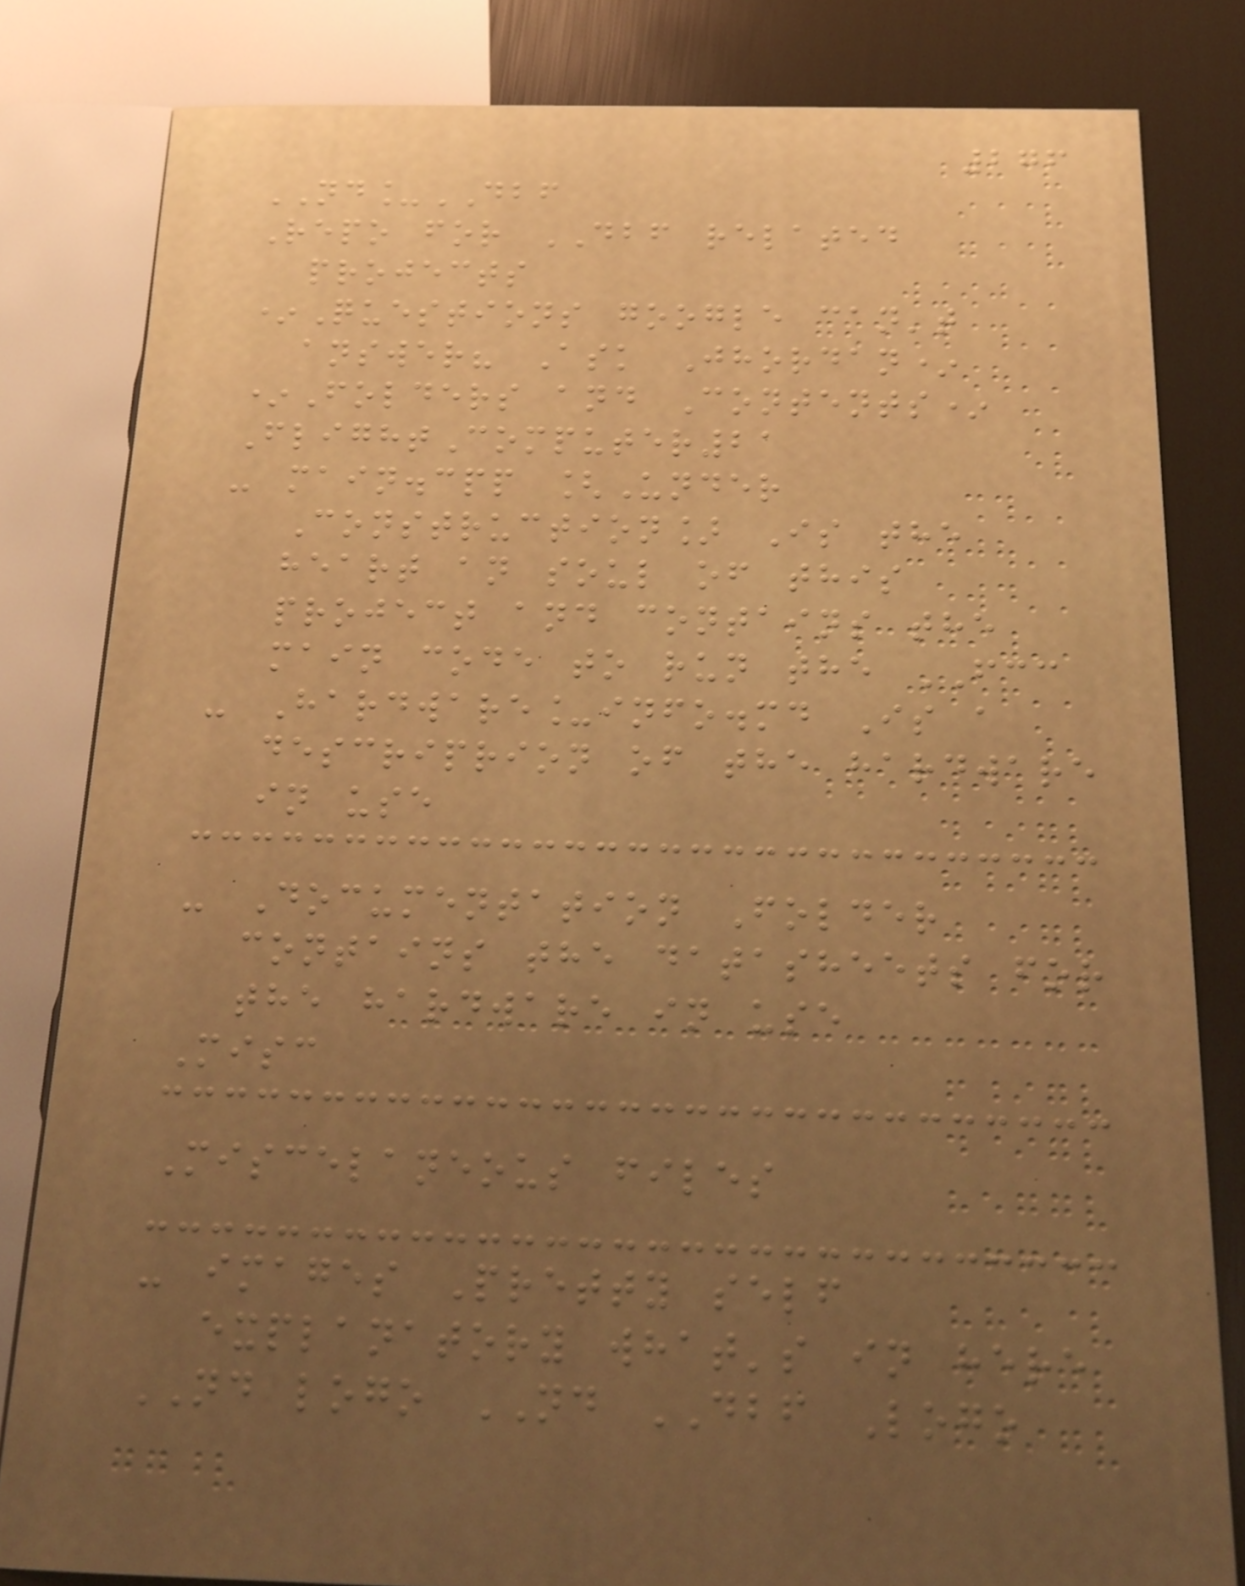276
ND_DBF
Repo for DBF related
projects
*Questions google can't
answer? Ask Jhordan*
*Folders and Contents*
FlightComputer21
- main.cpp [Under
Construction] Is the
heart an soul of this
project and contains the
main code to run the FCC
- Hardware_info.md Is a
descriprion of the hardware
in use
- Documentation Folder
contains the datasheets for
the hardware in use
Misc
Miscelaneous files
- images Pretty self
explanatory what's in here
ND logo ND DBF Logo
